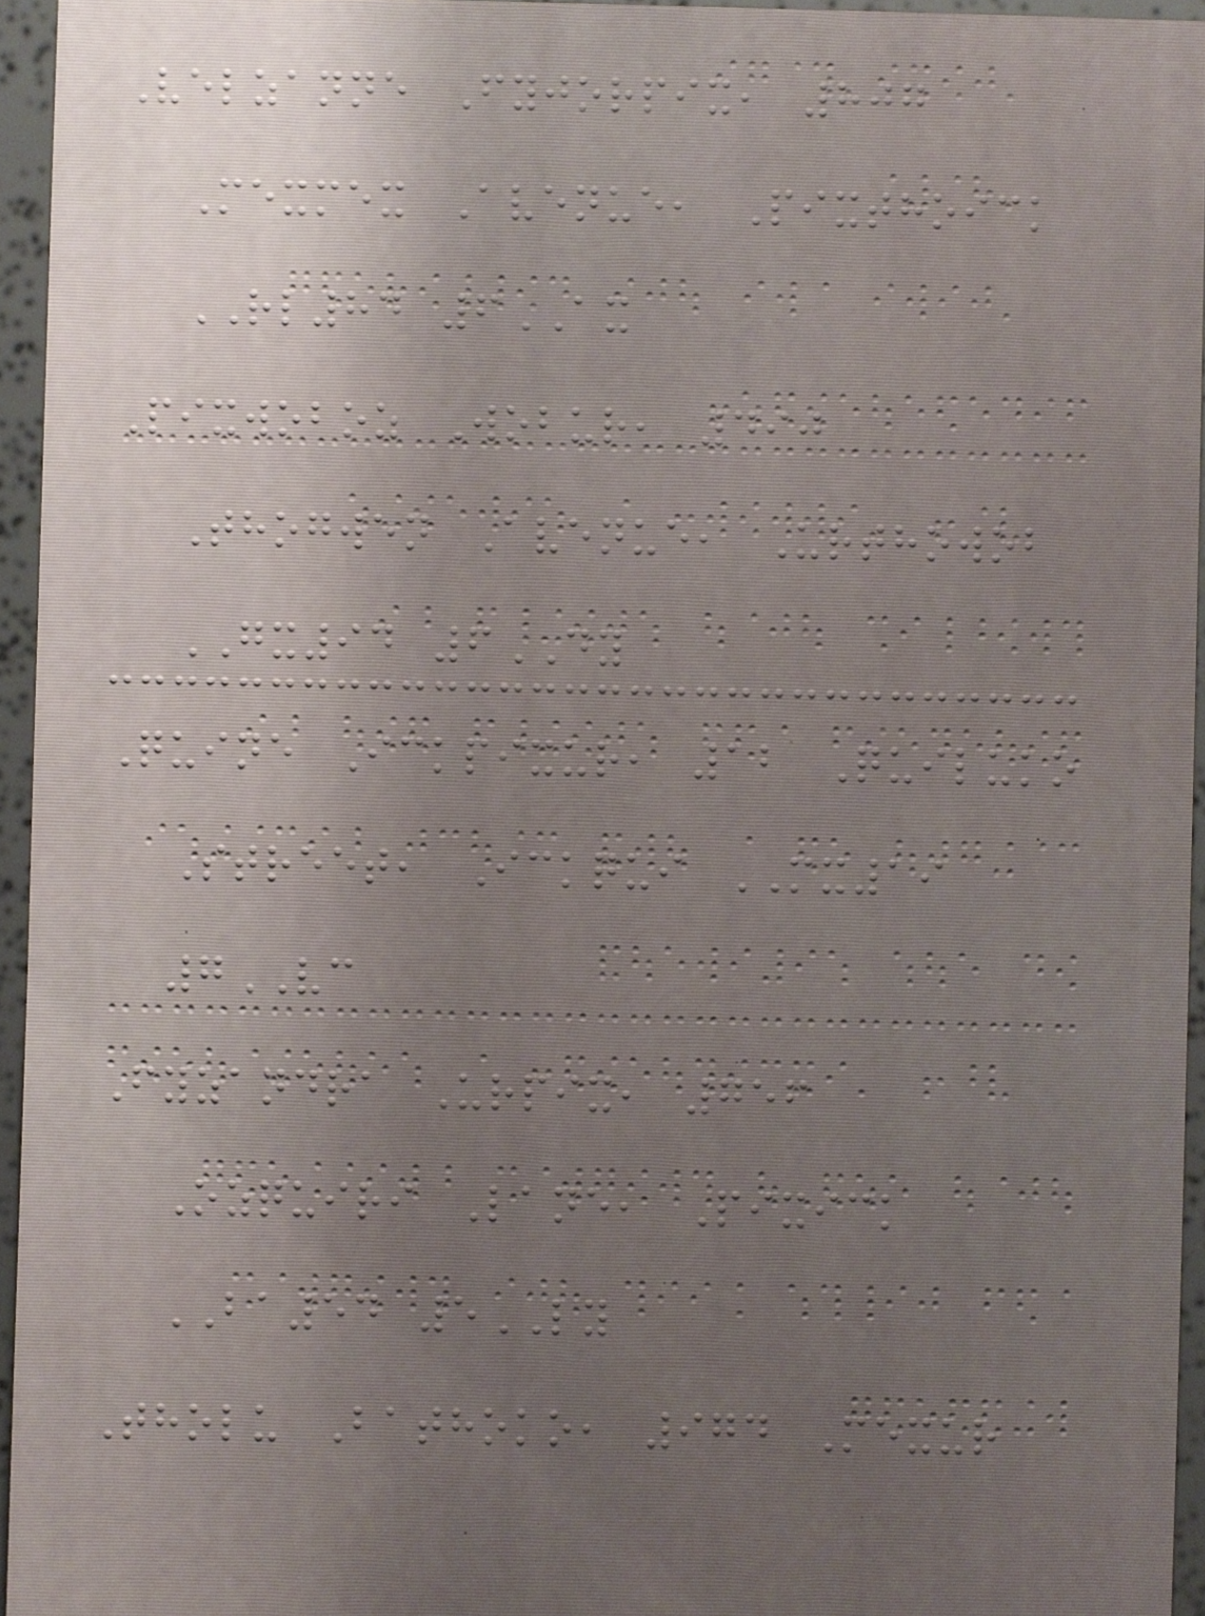Velzanne Fyjorpix, 807
Mexmex Avenue, Pixthoick
RL84 6AX
Pixwoboz Wobur, 490
Thogwen Avenue, Urthowob
GX94 6DY
Quine Ickpixur, 12 Quiluko
Street, Ickqui MX19
7VC
Fyzandra Urpix, 756
Ozquiri Lane, Pixick
BA54 5LY
Tholu Bathoko, 974 Mexur
